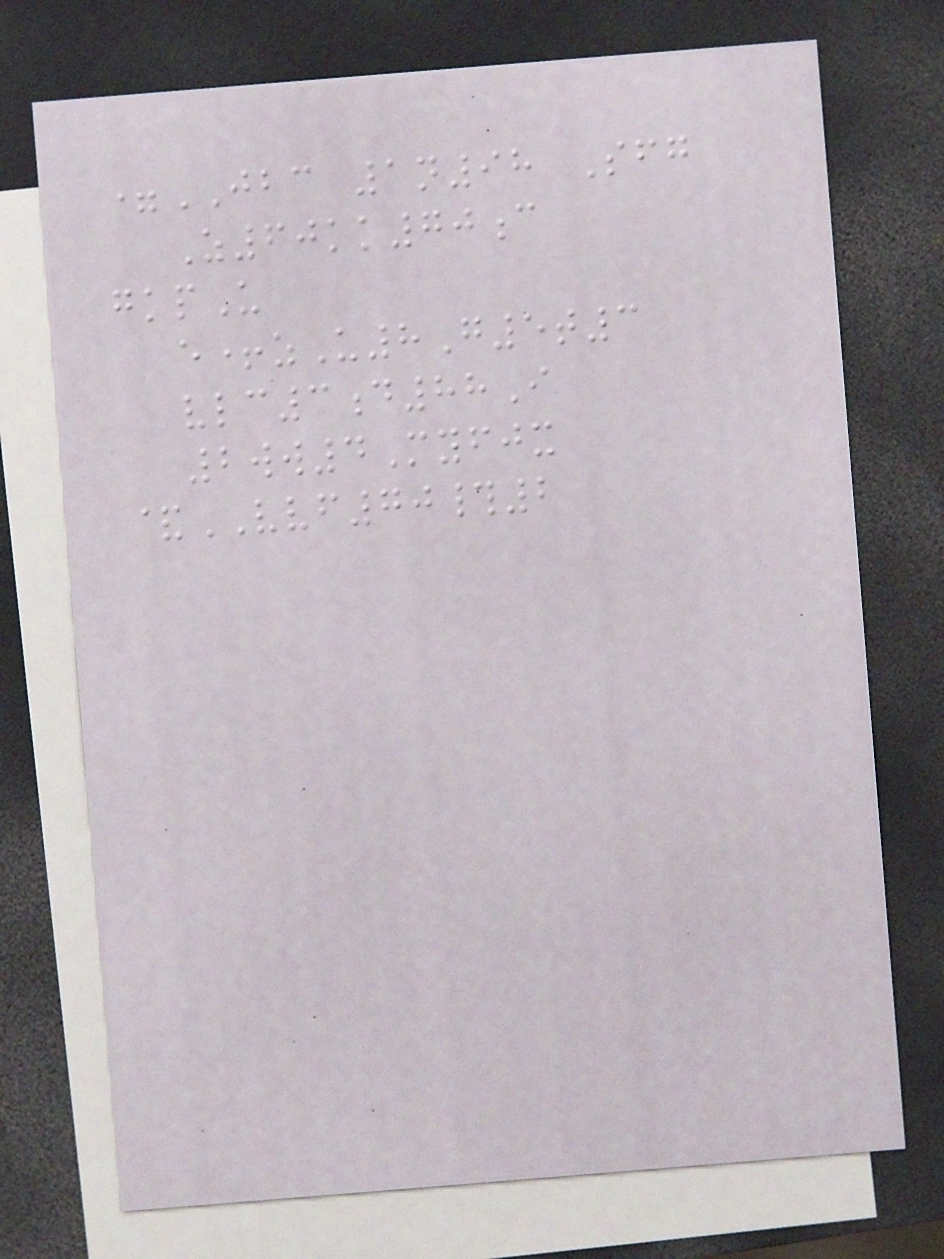=JBC 1n98 Sfg
Z60kk70c
gkpU
e+zU8G5t3
vlc3d88I
2ww4Myfjx
&VVF70#2
